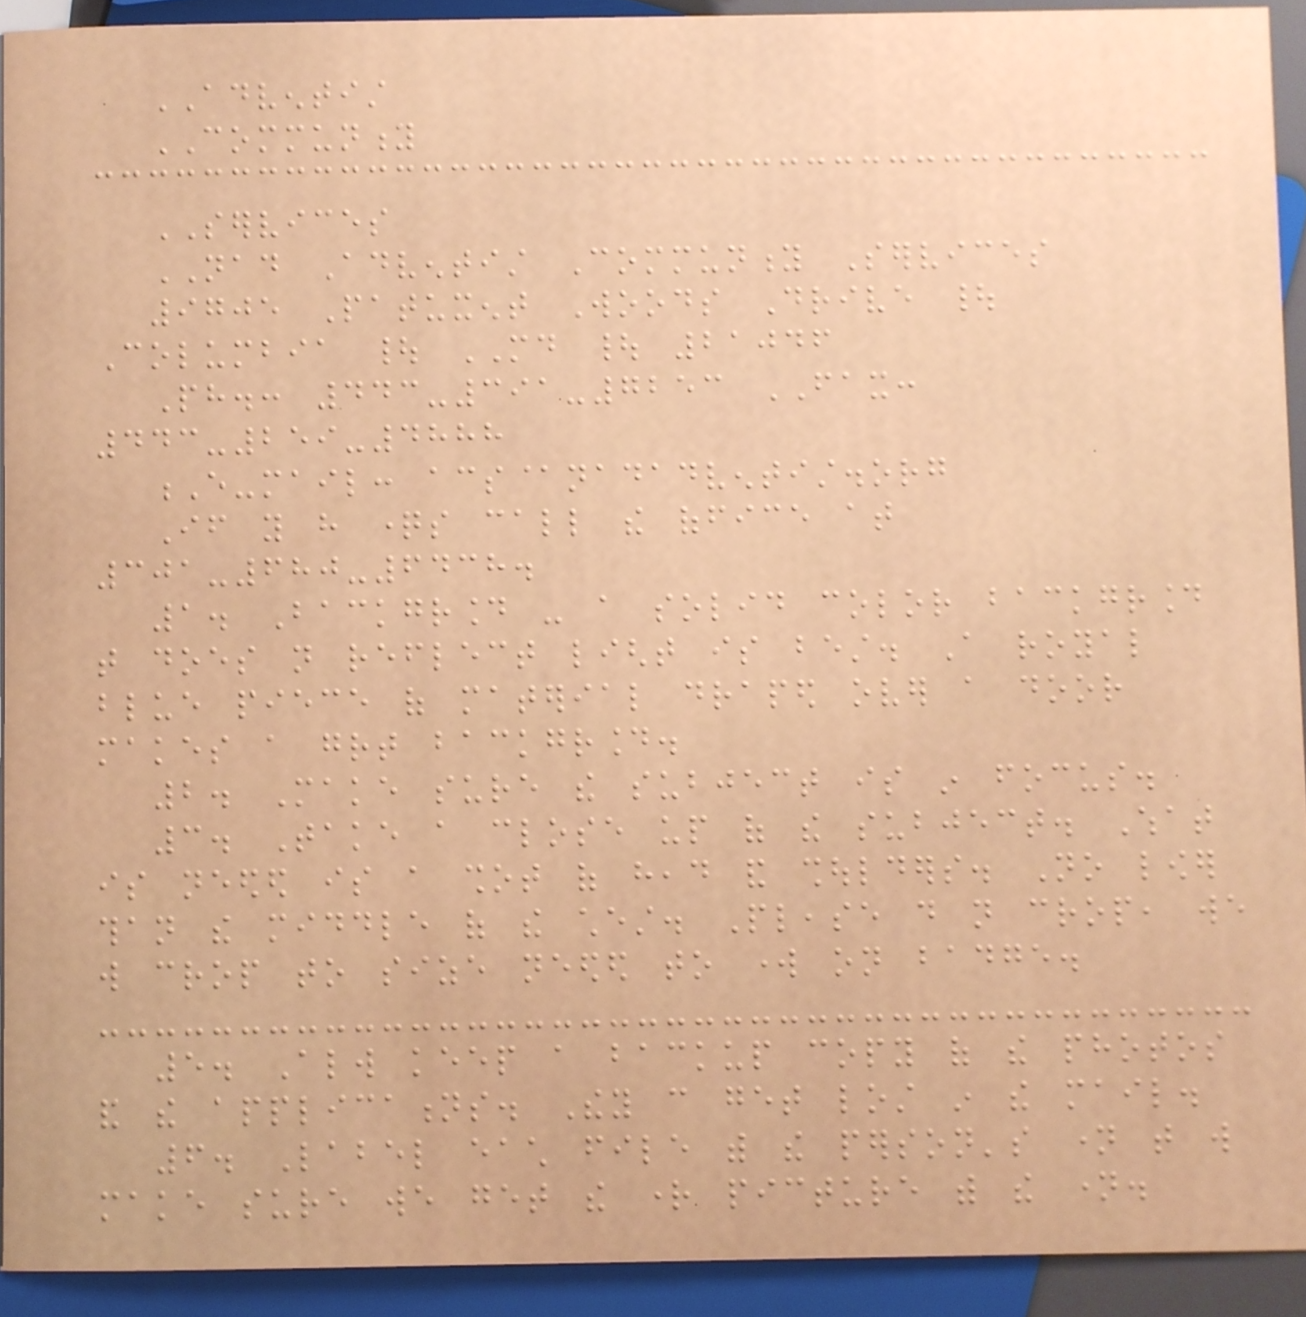ADVENTIST
COMMUNITY
SERVICES
NAD Adventist Community Services
9705 Patuxent Woods Drive |
Columbia | MD | 21046
Ph.: 443-391-7253 FAX:
443-259-4888
E-mail: acs@nadadventist.org
If you have questions call the office at
301-680-6438.
1. Background - a solid color background
that does not reflect light is best. A royal
blue piece of material draped over a door
makes a great background.
2. Make sure the subject is in focus.
3. Take a close up of the subject. What
is needed is a shot of head and shoulders. No lower
than the middle of the chest. Please do not crop, we
will crop to size needed to work on badge.
5. Always keep a backup copy of the photos
and the applications. They can get lost in the mail.
6. Label each file with the person's name that will
make sure we get the right picture with the name.
